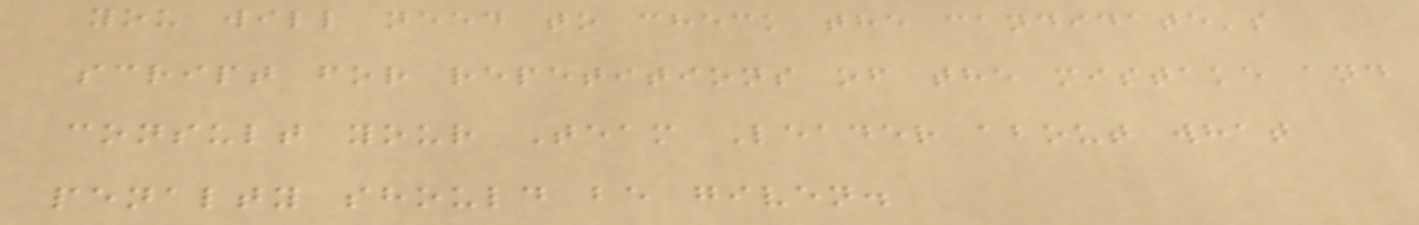you will need to check the candidate's
script for repetitions of the mistake and
consult your Team Leader about what
penalty should be given.
